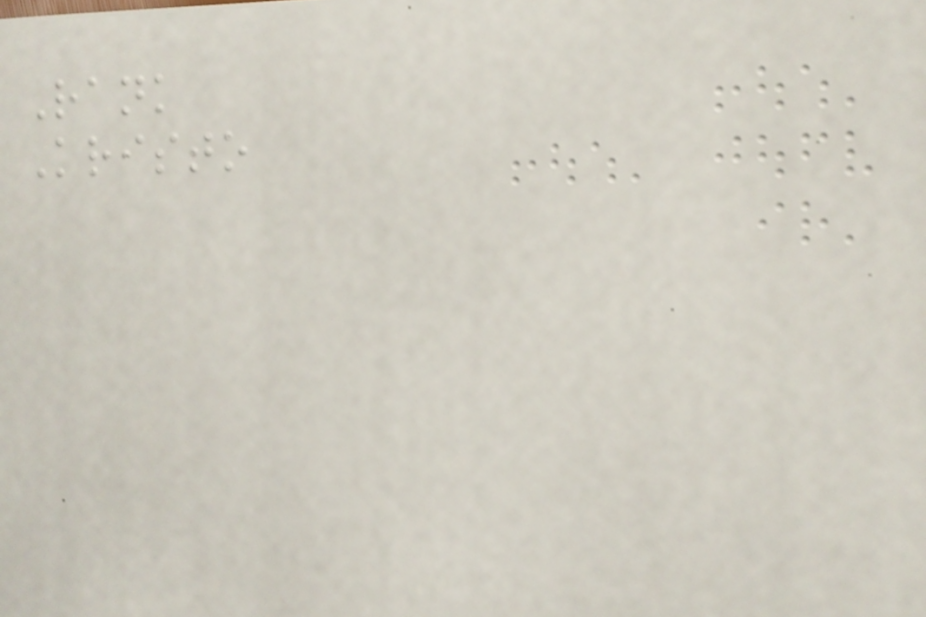Rank
Kristo
